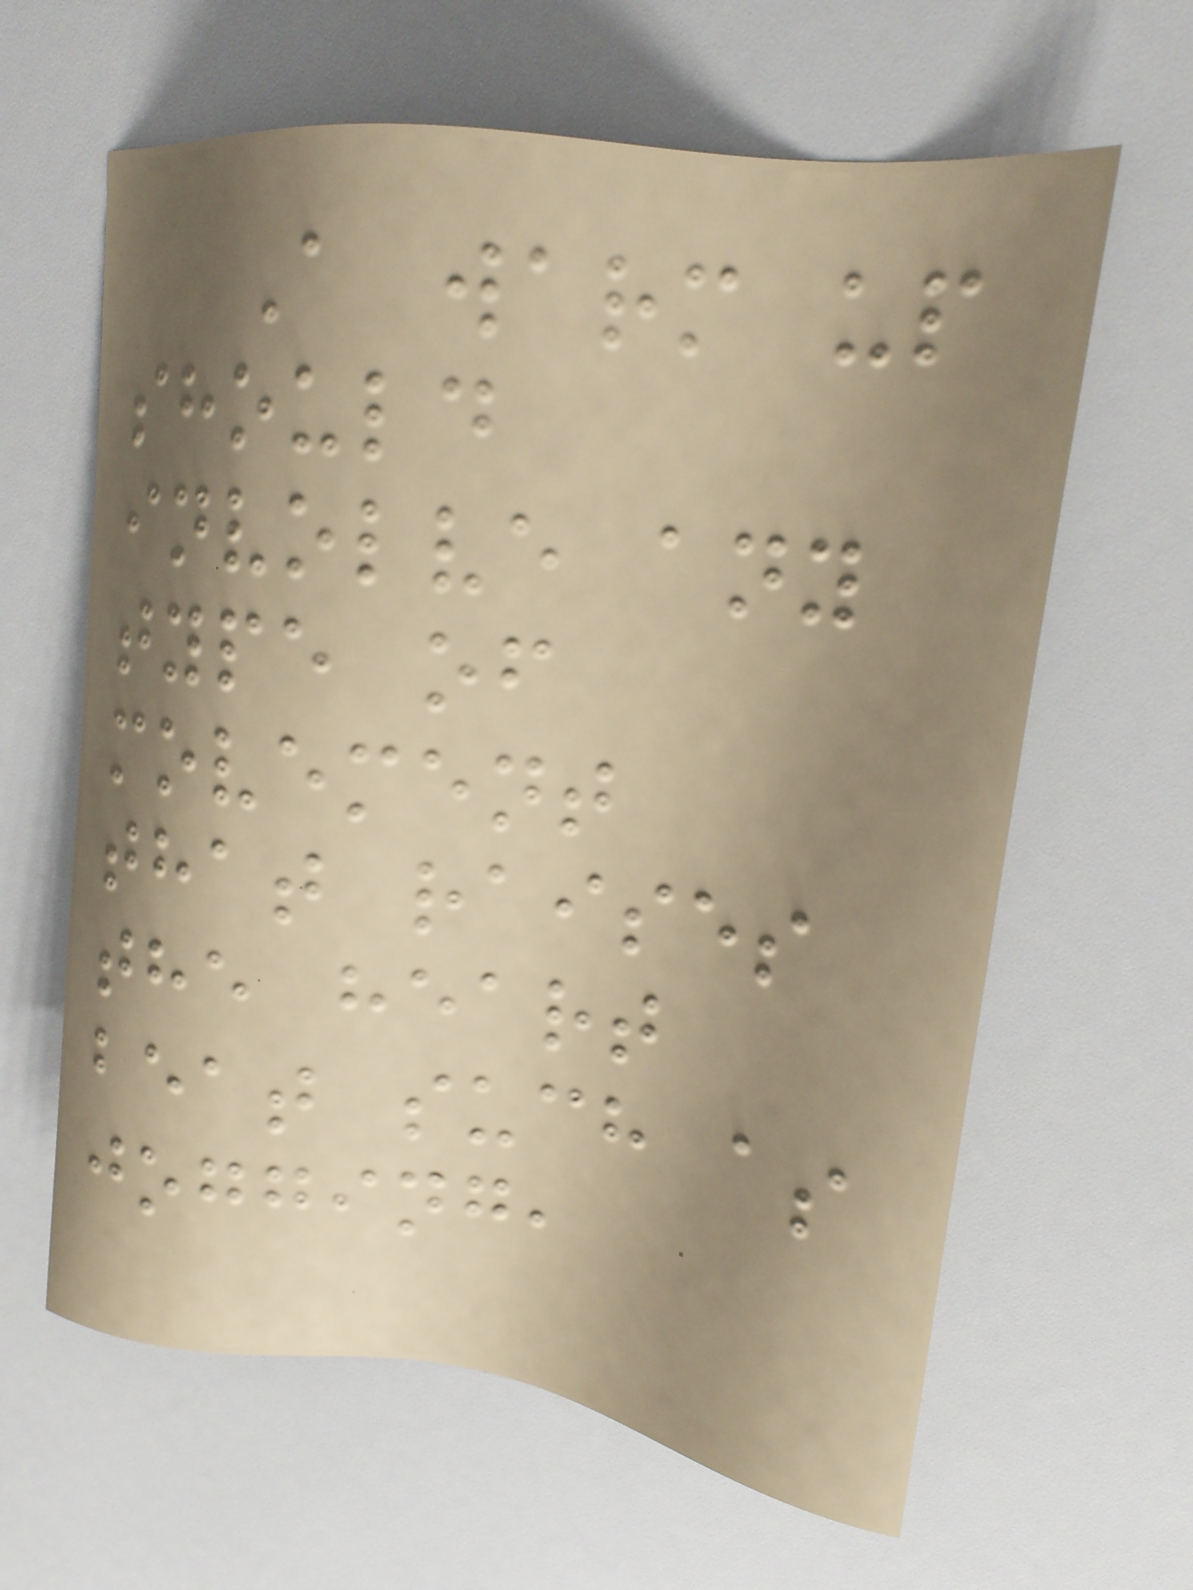A warm up
should
involve any
type of
movement
that raises
the heart
beat such as
jogging,
